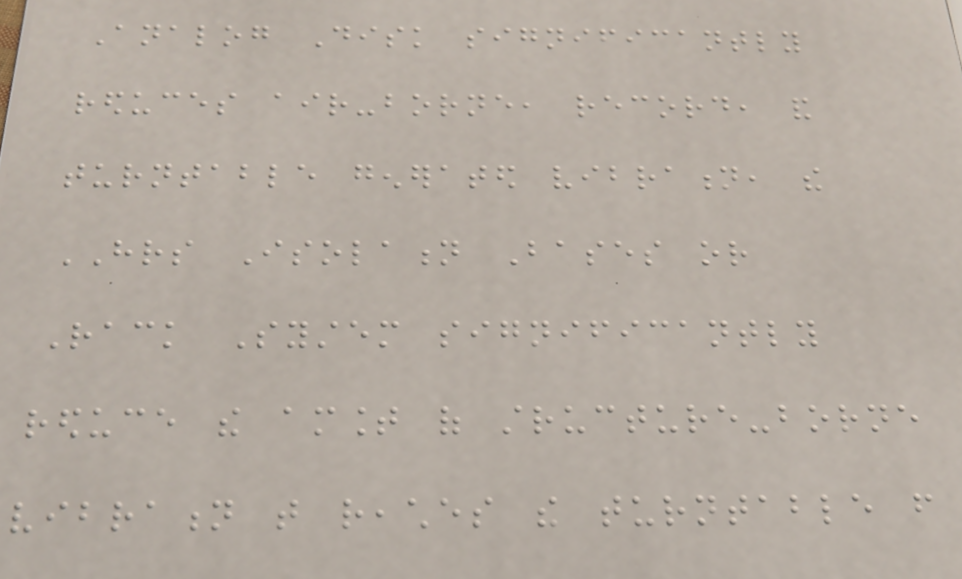Analog Disk significantly
reduces air-borne, record, and
turntable generated vibration, the
HRS Isolation Bases or
Rack System significantly
reduce the amount of structure-borne
vibration that reaches the turntable from
